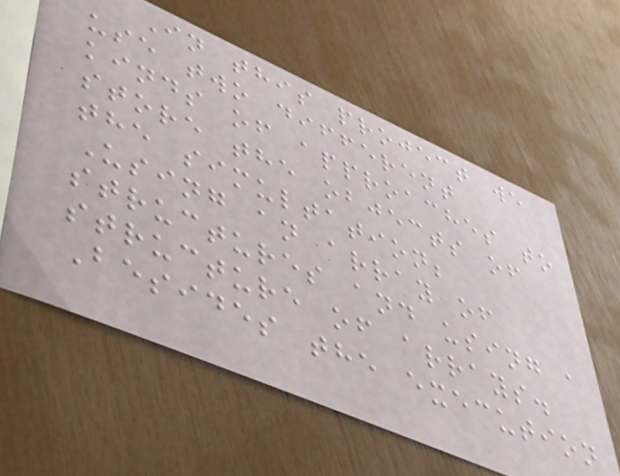In this project we
use two different
kinds of approaches to
store the objects of
the simultation;
Using an array of
structures and using a
structure of arrays.
Besides the execution
